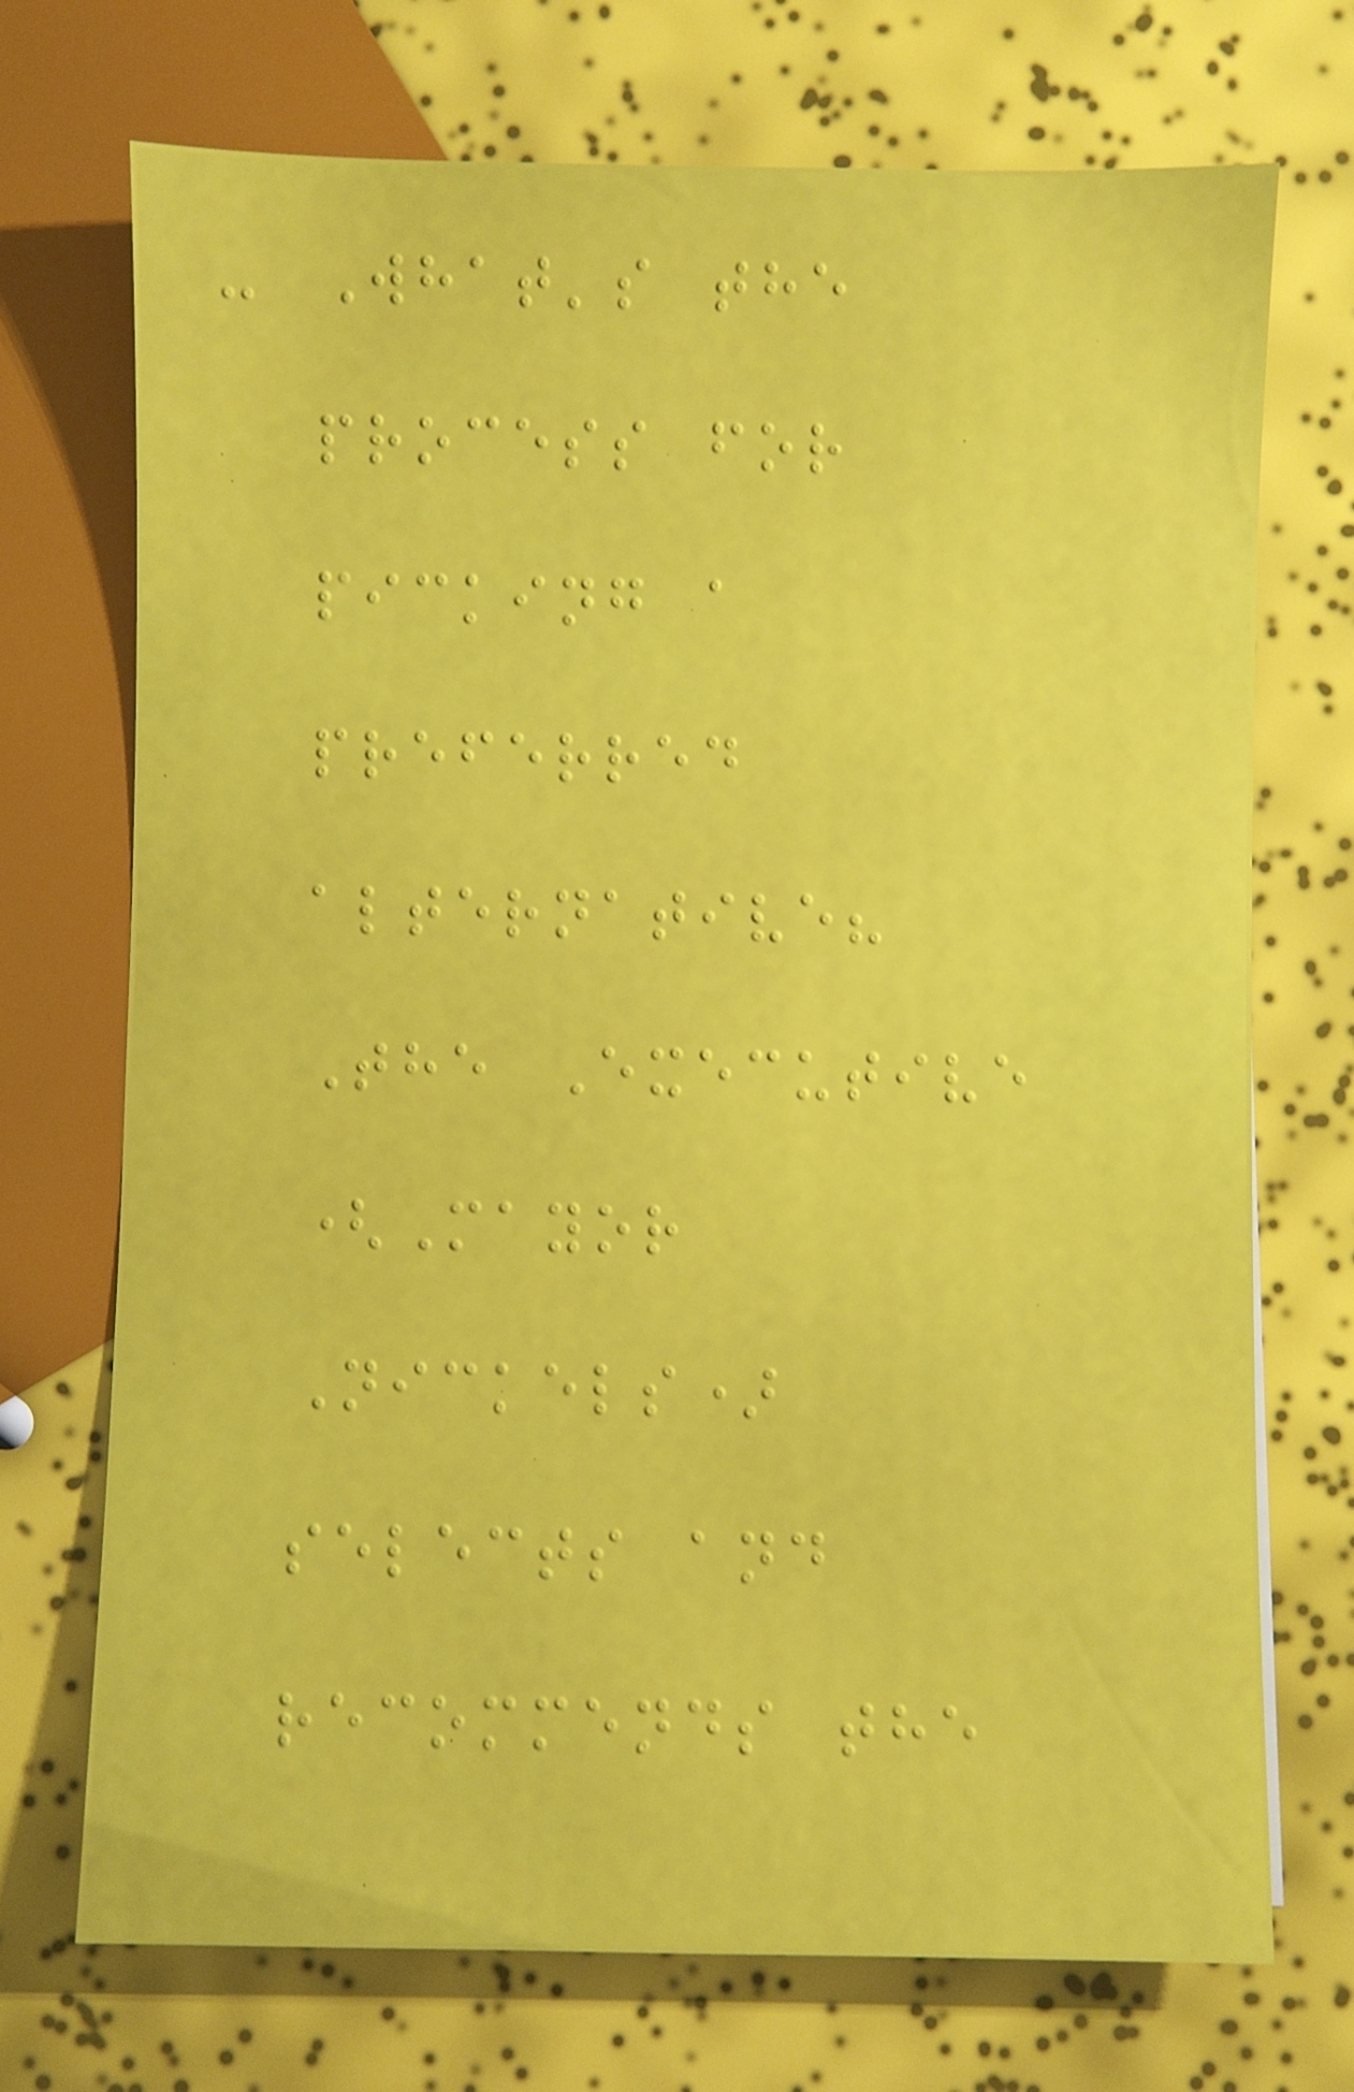- What's the
process for
picking a
preferred
alternative?
The Executive
(Mayor
Nickels)
selects and
recommends the
